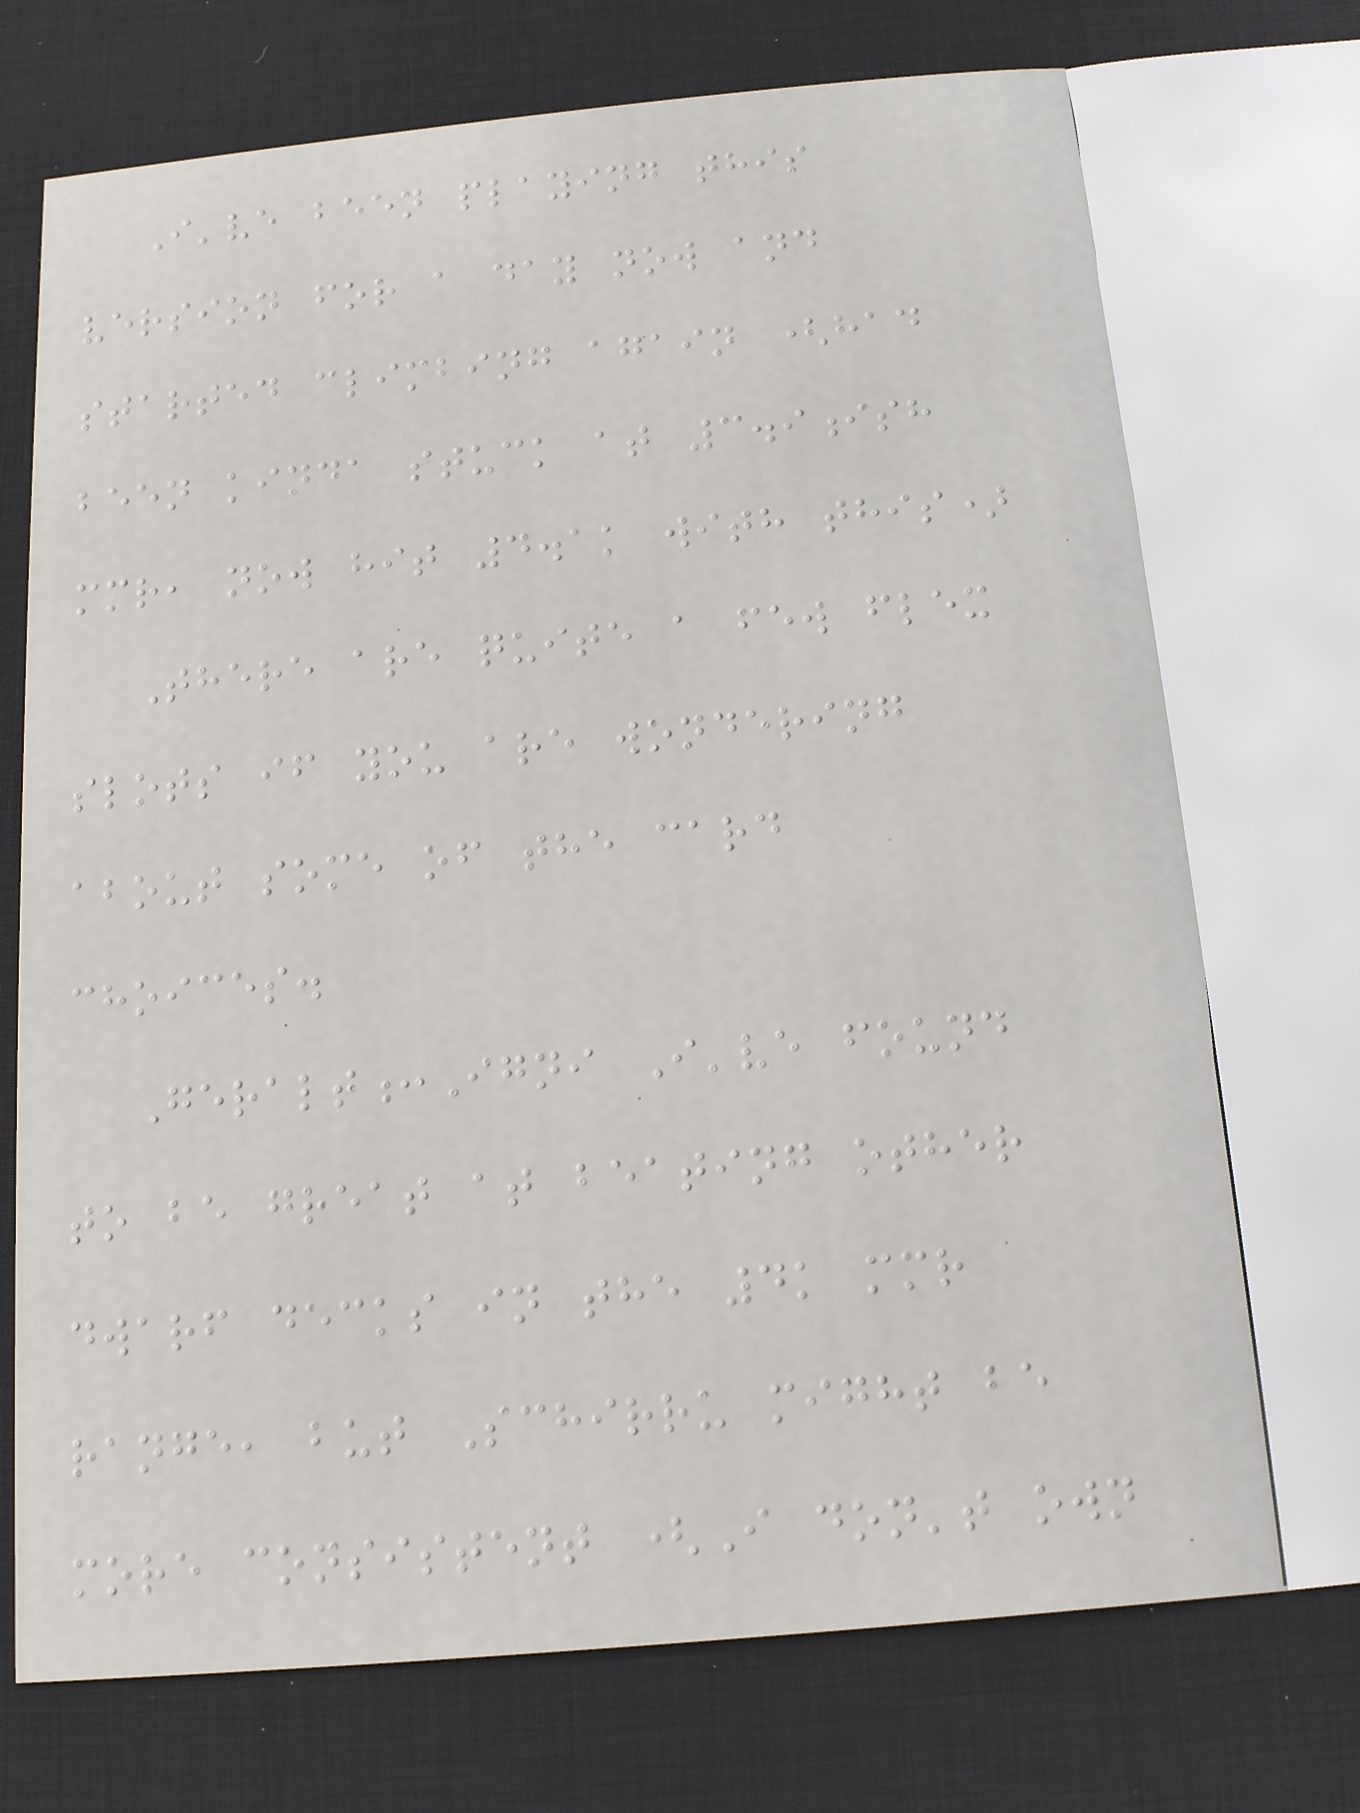I've been playing this
version for a day now and
started climbing again (had
been kinda stuck at 3.9ish
mmr, now hit 4.1k with this)
There are quite a few flex
slots if you are wondering
about some of the card
choices.
Geralt:Igni I've found
to be great at beating other
dwarf decks in the 4k mmr
range, but Schirru might be
more consistent (I don't own
